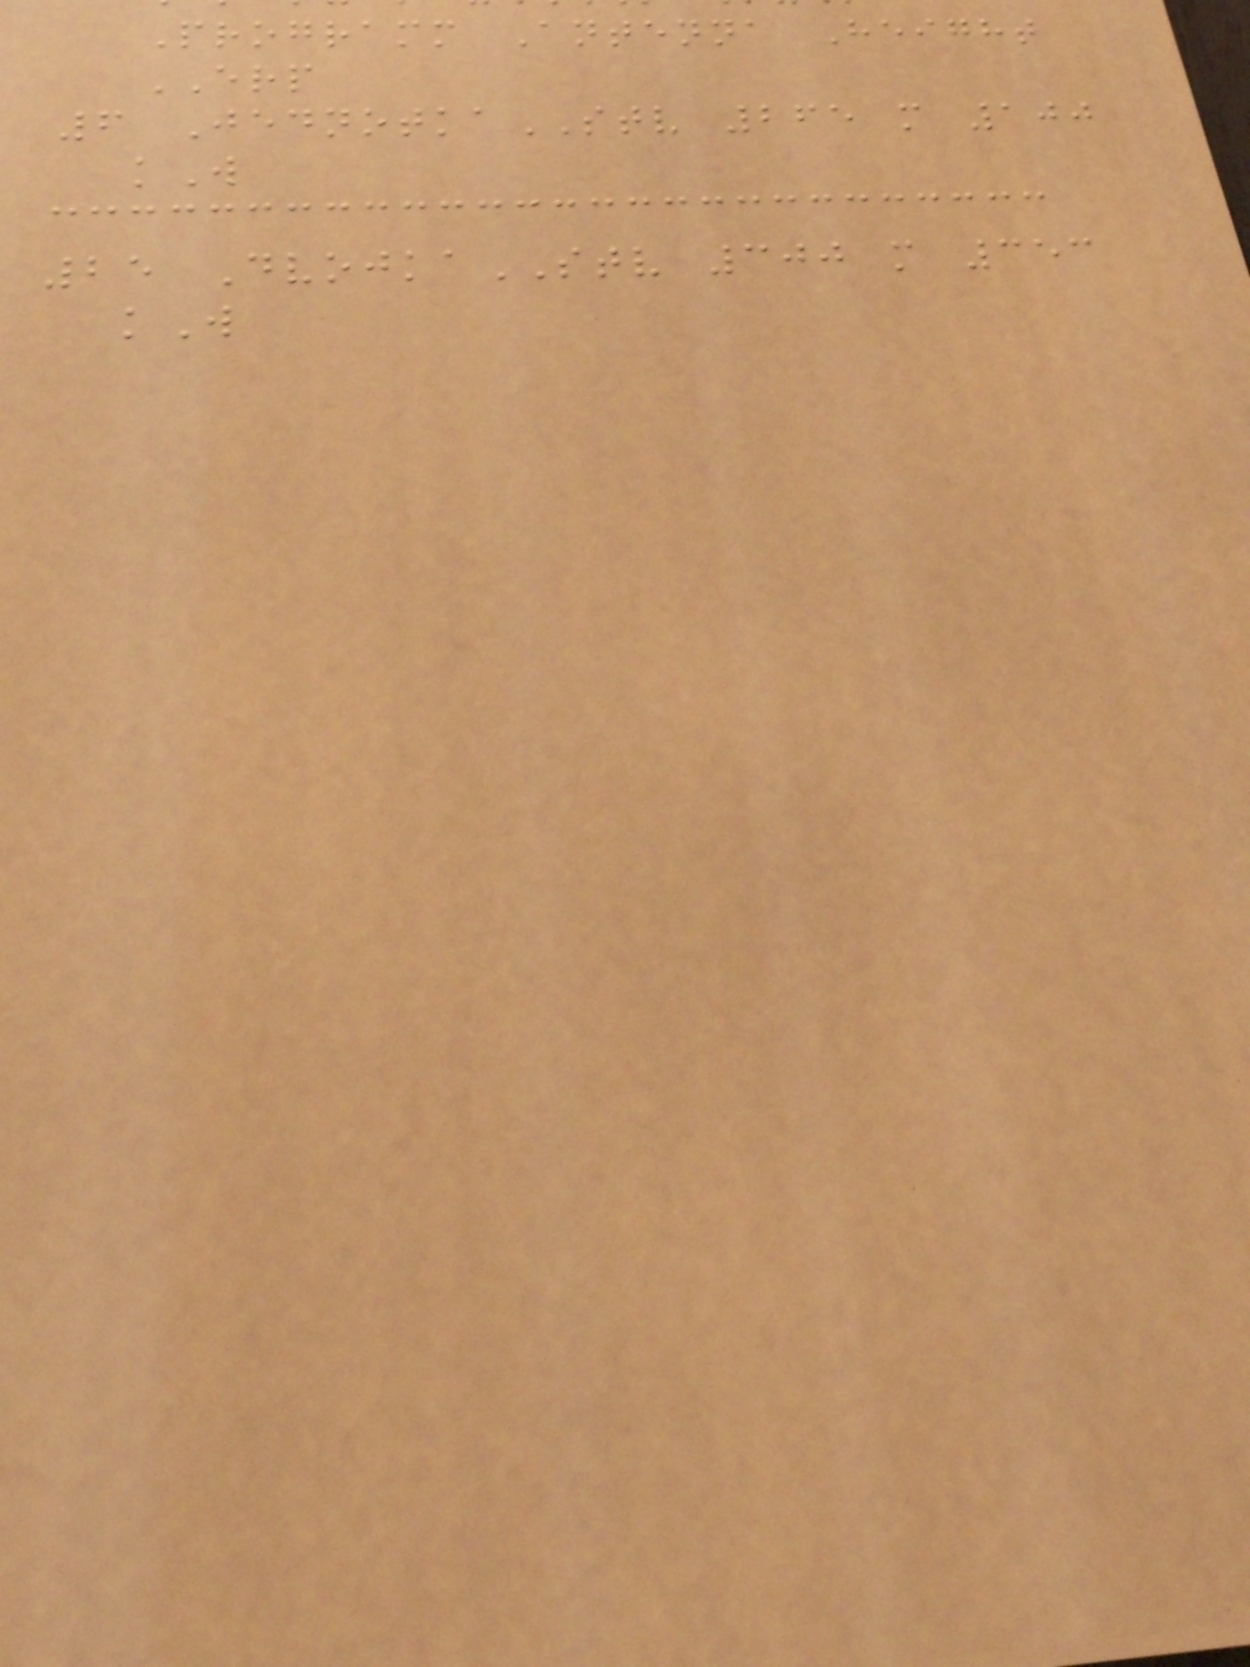Programm Antenna Height
ERP
6 JednotkaSTV 265 m 100
kW
25 DvojkaSTV 300 m 353
kW
